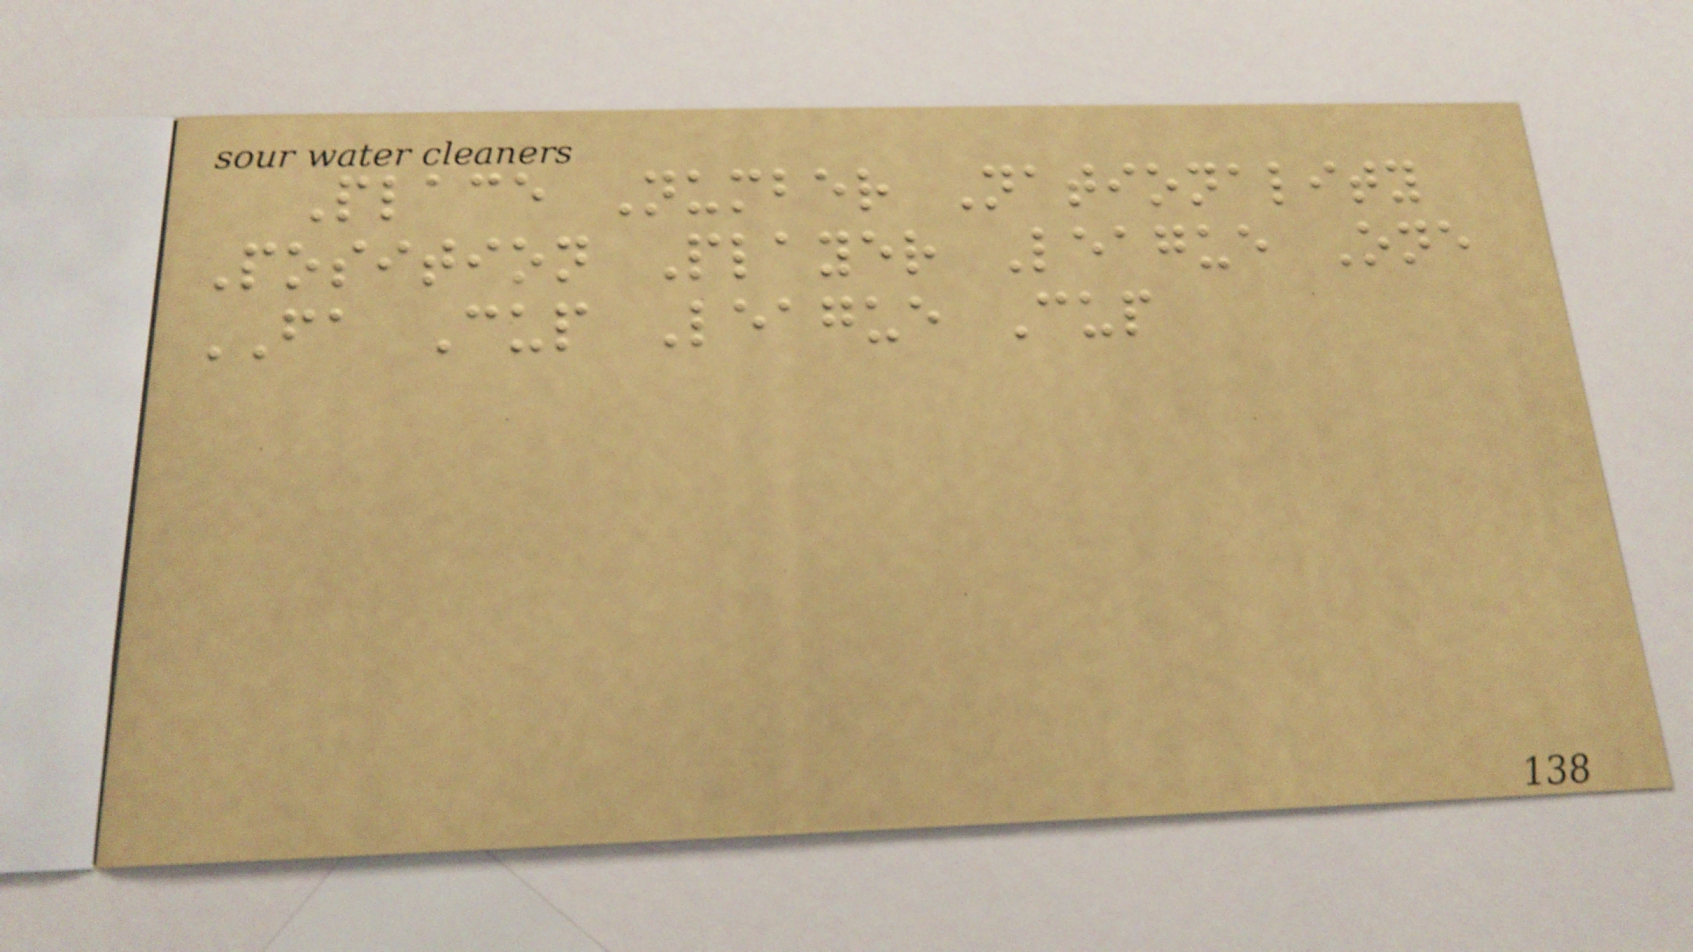Place Number Nationality
Position Player League One
FA Cup League Cup
